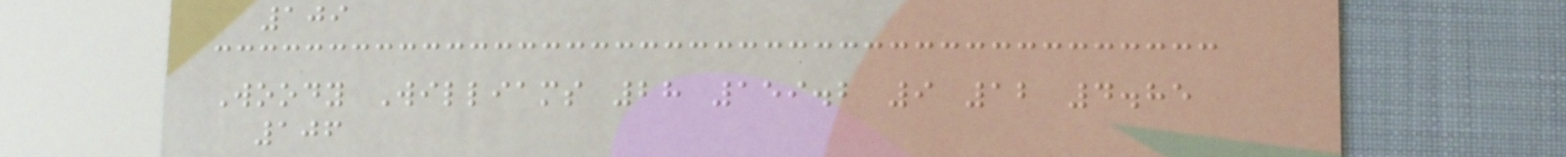109
Woody Williams 28 159.2 9 12 4.85
106
